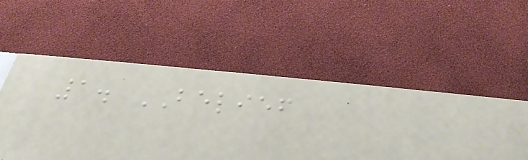1. BELIEF
